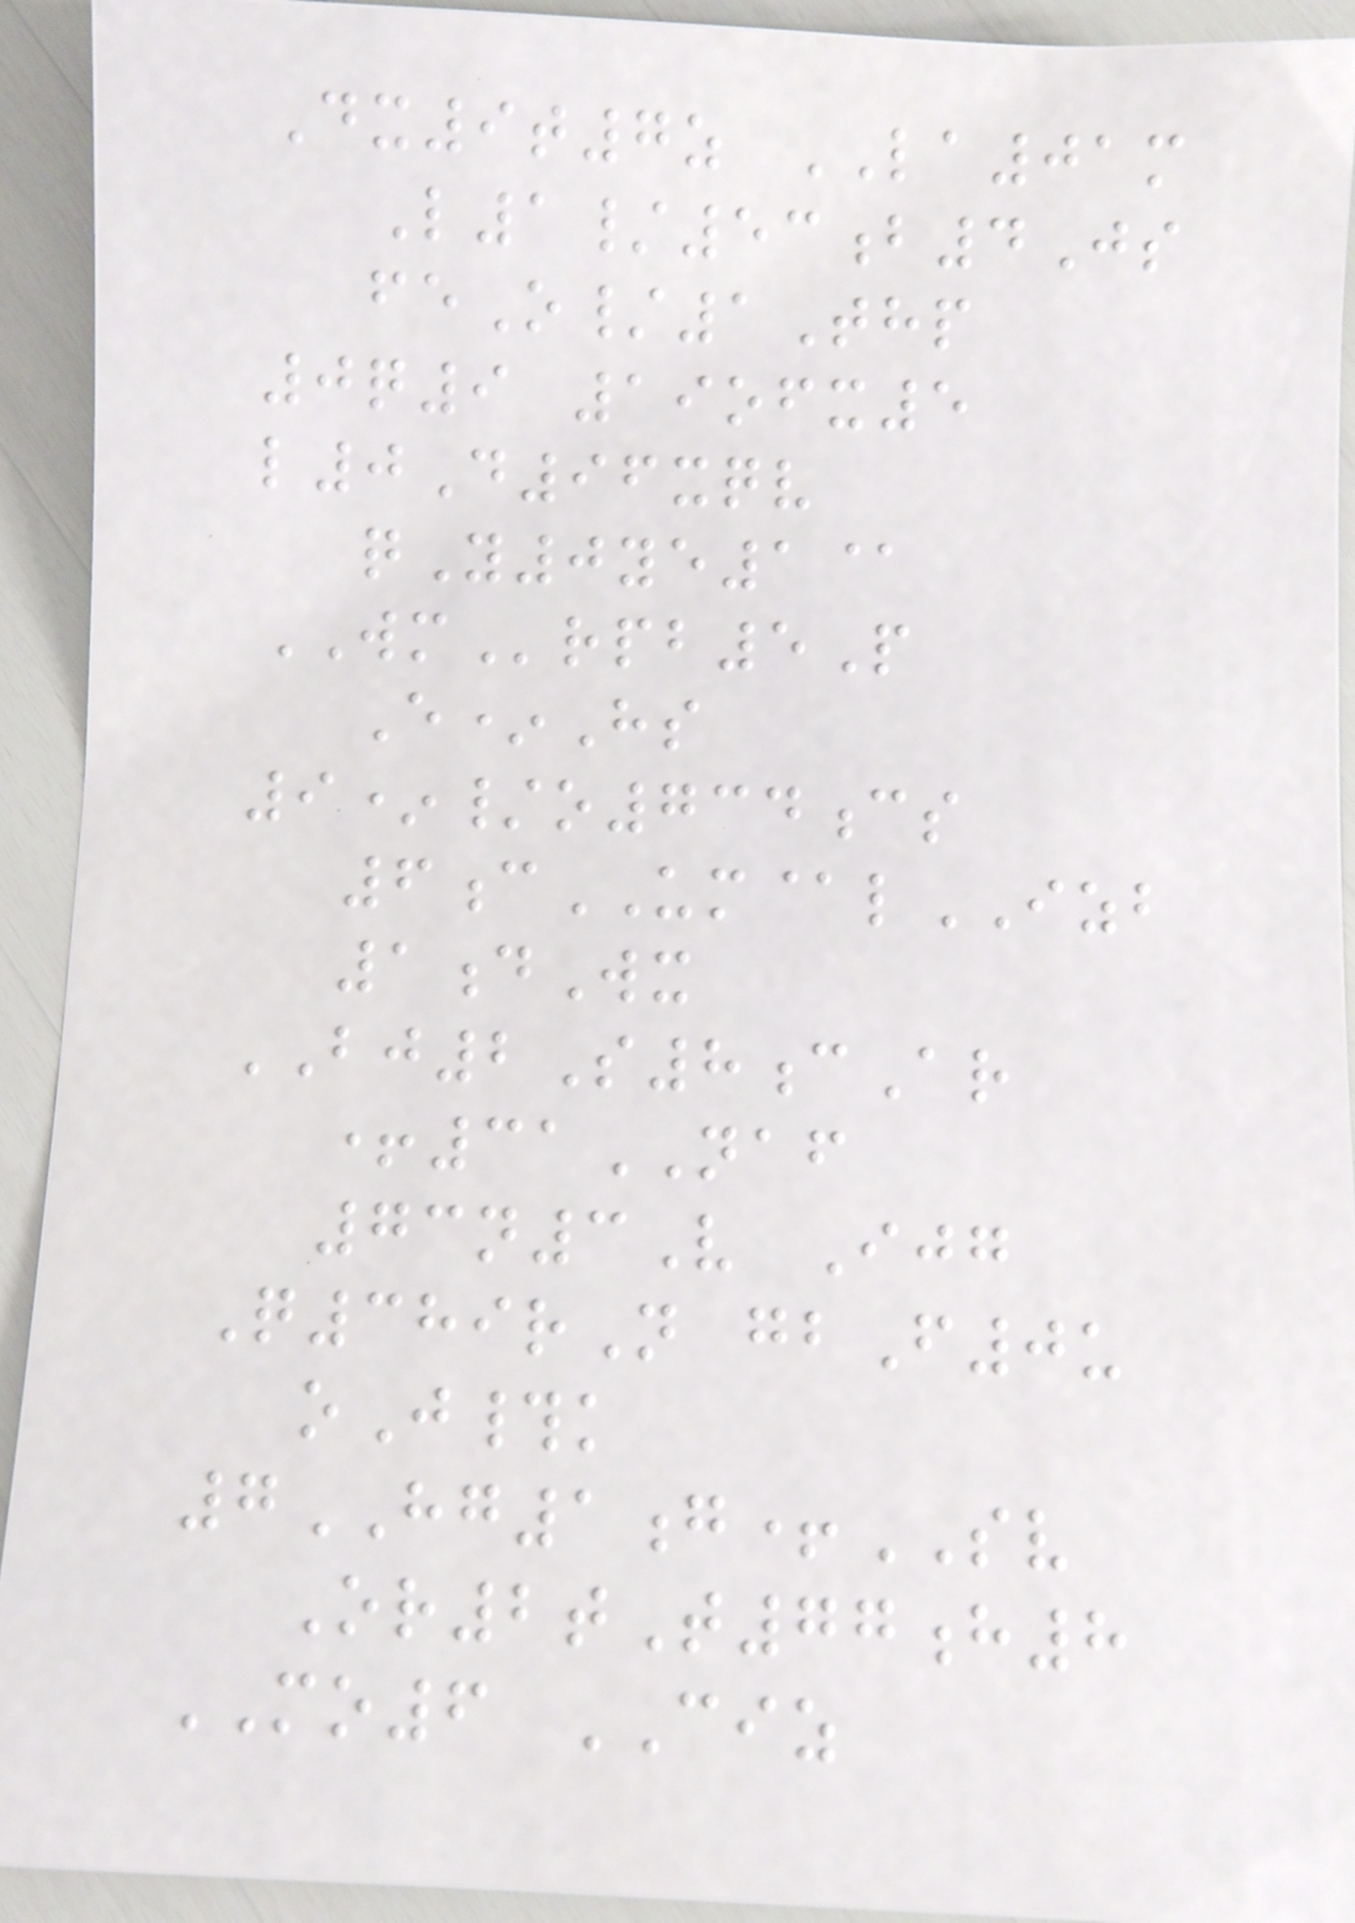Dx9t7z LA01m
L1/53b4Js
feO/1Thp
0q9 19ofx5
l0D96xqv
qY0ye1@
WMrpb5P
E*Hs
9*/o734cs
6cUM@lIZB
1dWx
BJ2S8cAr
+31NAF
73n3V Ijg
Q389rN gbF0u
oJ#k
7HG1g+SV
Or2tT77h8
MO6 CIZ
